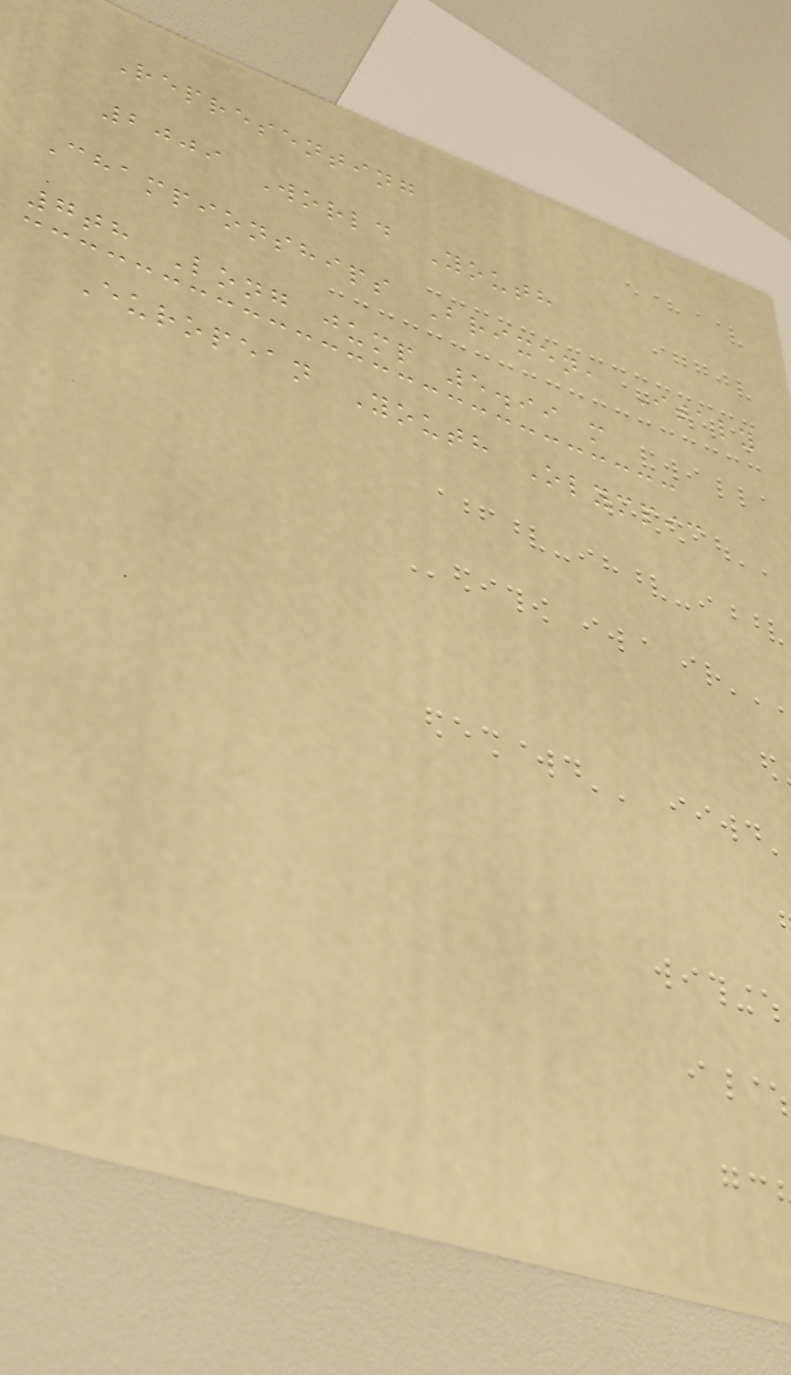Representing
2009 World Youth
Championships Brixen, Italy
7th Long jump 5.99 m
European Youth Olympic
